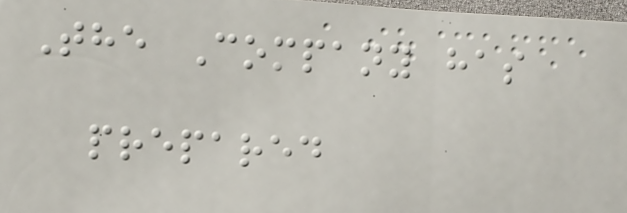The Company has
prepared
